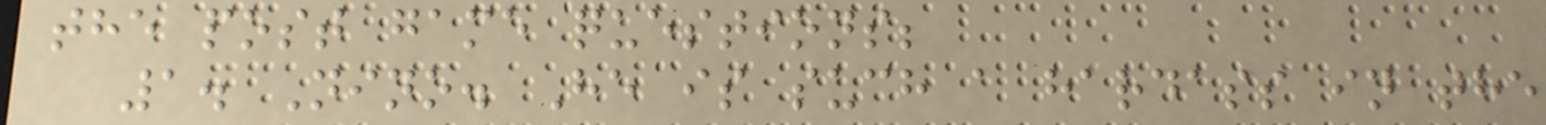the post game questions;
1. Nino. He is such a hardass in the
